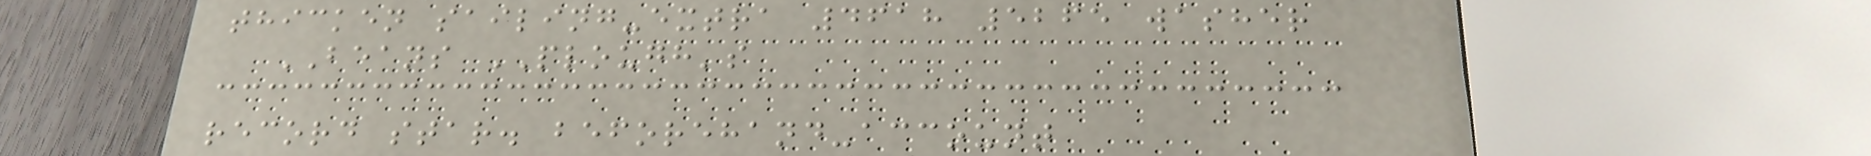thicken sailing-extra 4618 5265 washer
BEANS PLOUGH's
record star. beforehand-account
